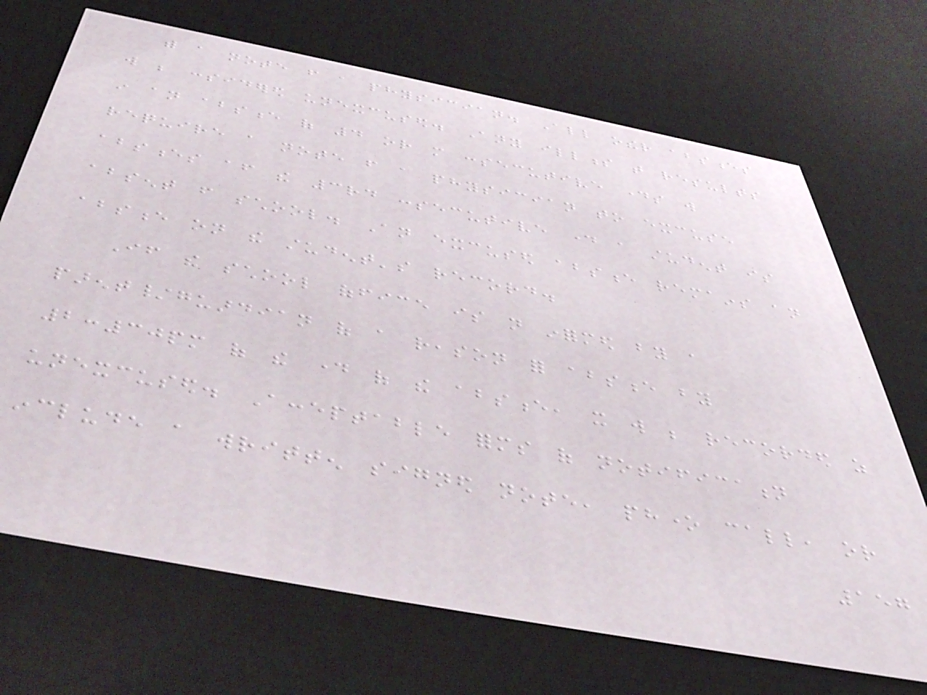with a note from a physician. All other absences
will be considered unexcused. Any illness that results
in an absence of 4 or more consecutive days will
require a note from a physician to excuse
absences after the 3rd consecutive day a student is
absent from school. An excused absence remains an
absence on the student's record.
If the school office is not informed by a
parent/guardian of a reason for absence by
2:30pm of the day of the absence, it will be recorded as
unexcused. Acceptable forms of notification
include a written signed note, phone call, or
157
